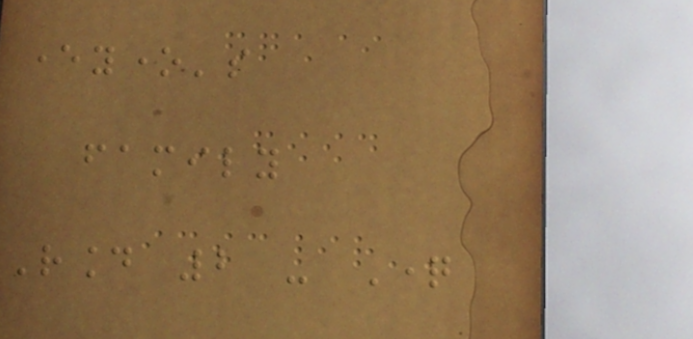everyone's
family
Round 2 - Question
